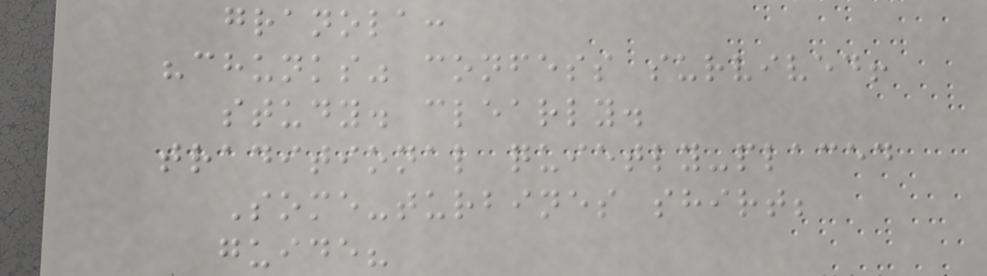granola:
"chunks" confess survived!
study. clearly.
traditional quietly-placed
Some-turbines shirt;
guide?
